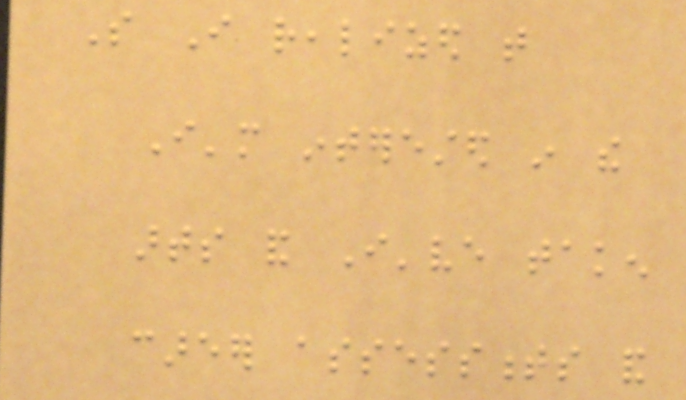So I realized that
I'm interested in the
arts and I've taken
career assessments and
